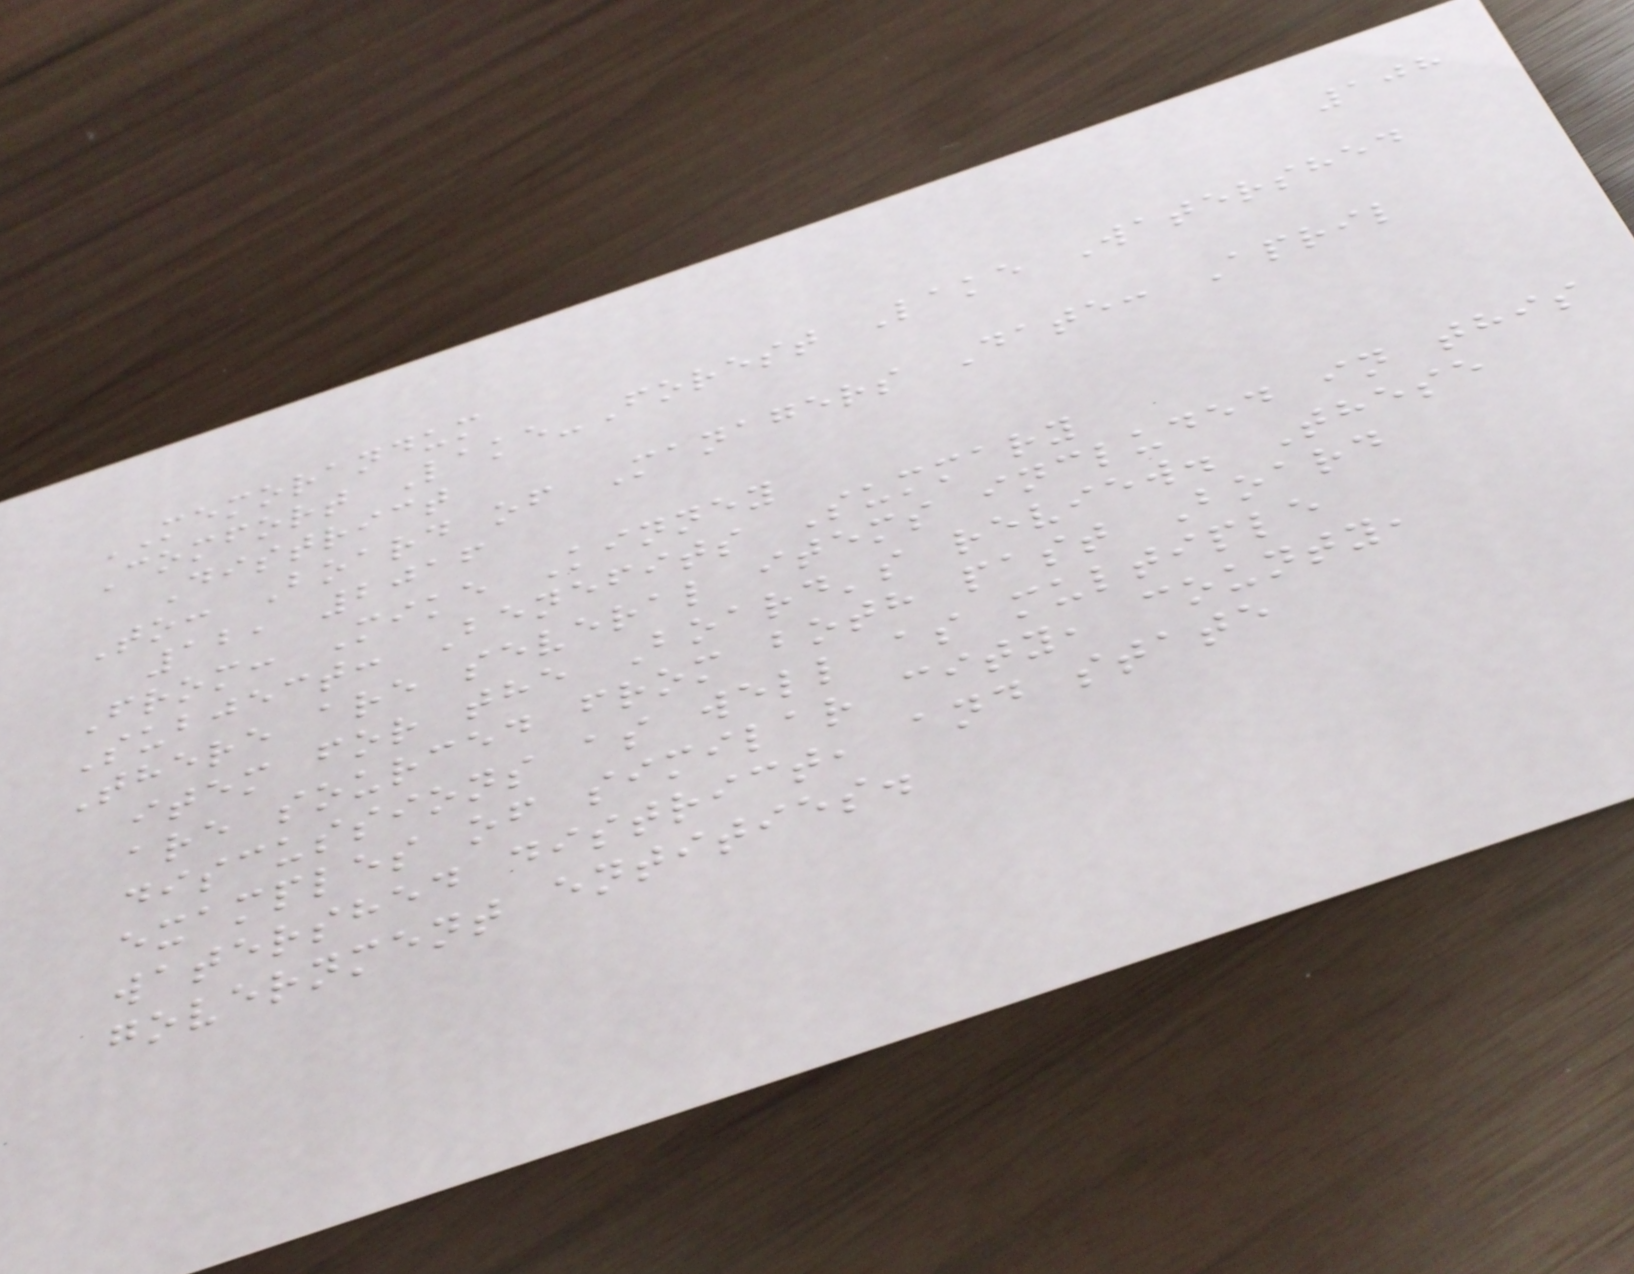108
MEMORANDUM
Comfort Lake-Forest Lake Watershed
District
To: Board of Managers Date: April
12, 2016
From: Mike Kinney
Subject: Benefits Summary
There are several items included in this
item for the Board's review. These
are sourced from both past Board
discussions as well as multiple
examples of similar city, county,
watershed district, and state
government entities.
